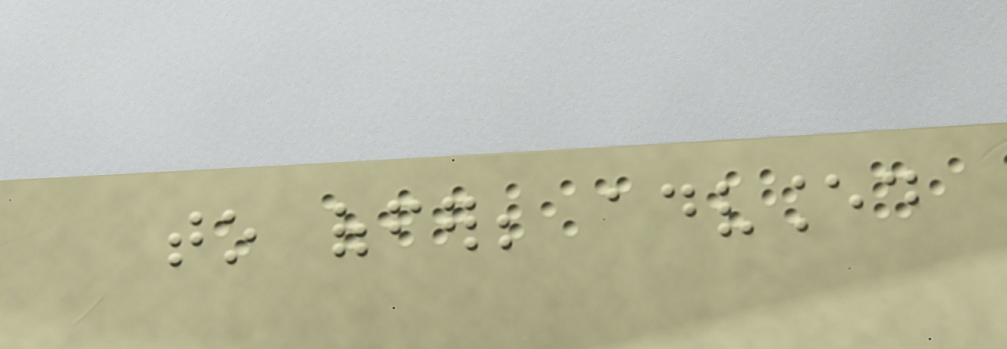to offer; advanced
